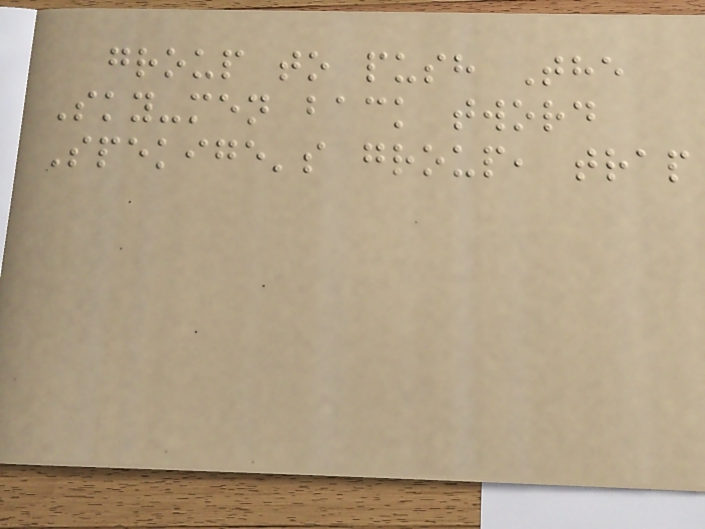group to push The
Sky-men back tword
Spekige's group, trap
